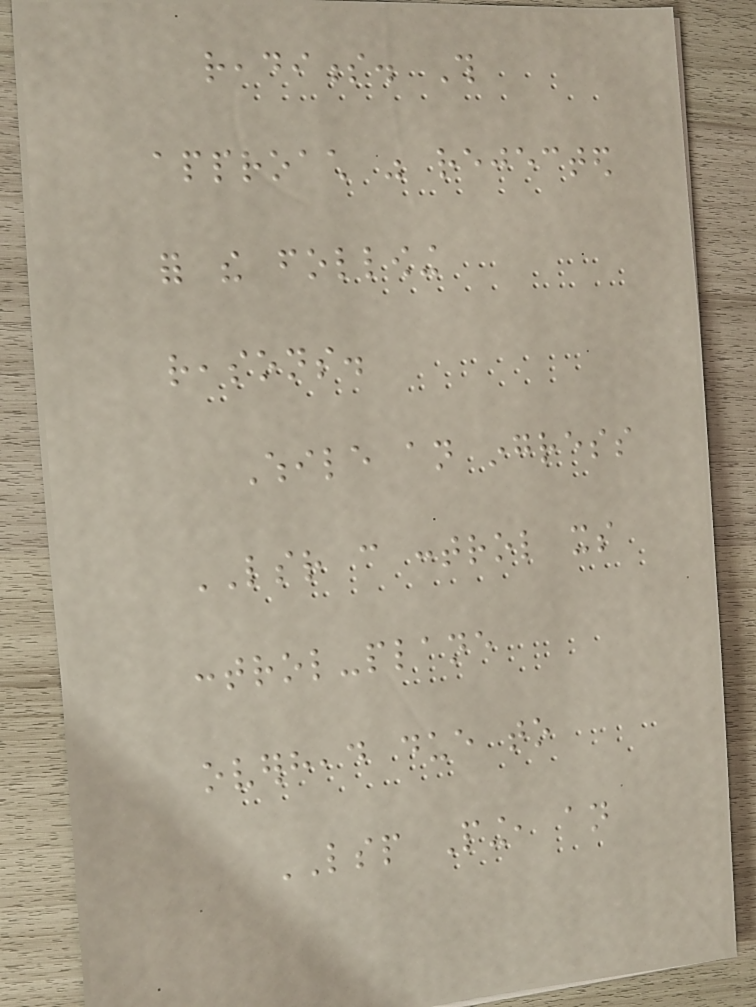readiness. This
approach was rejected
for the following
reasons.
While an ingress
LSR can control its
control-plane
overhead due to
LSP Ping, an
